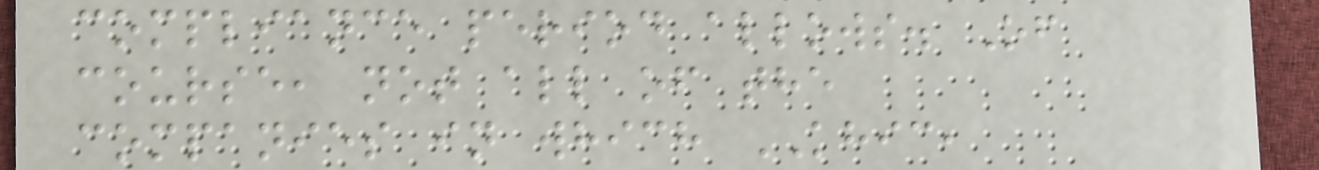compliance period allows. Of
course, not all of the
companies in which KHIC,
